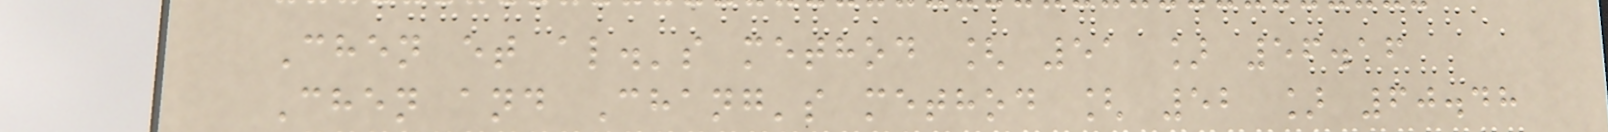Chen et al.'s method [ 51 ] 56.16
Chen and Chang's method [ 52 ] 60.48
